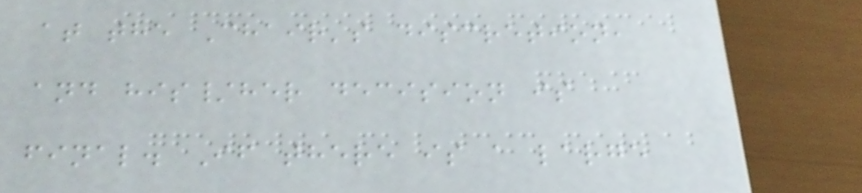at the Chair's discretion,
and his/her decision is
final. If there is a large
